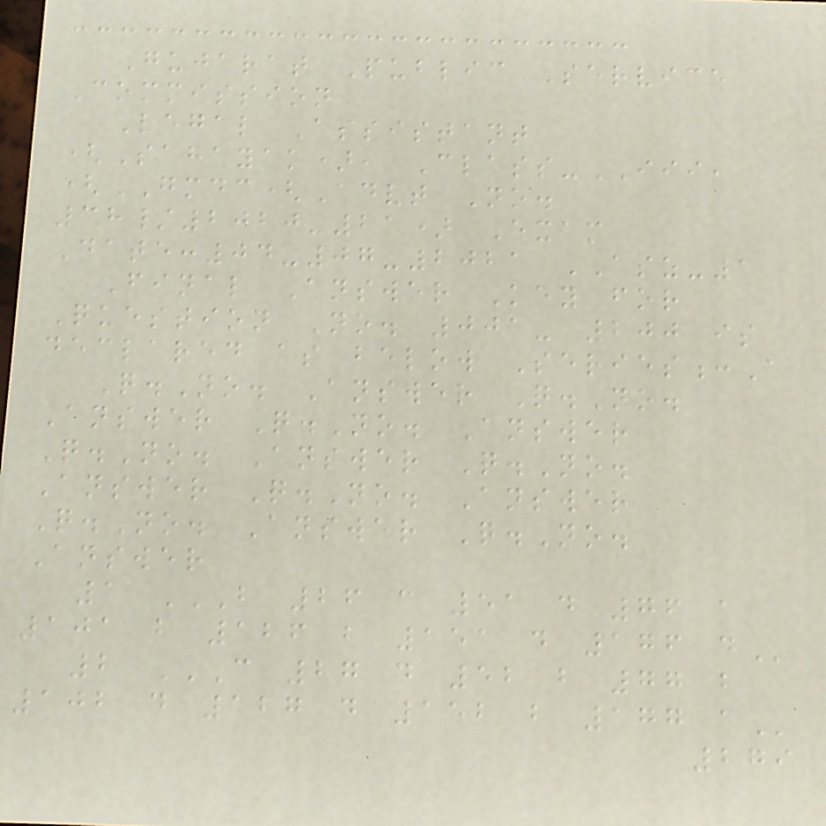Gujarat Public Service
Commission
Legal Assistant
(Sahayak), Class-III,
(GMDC(Advt No.
38/2020-21) Exam
Date:04-07-2021 ASZ-1
Final Answer Key for
Question No. 001- 200 is
declared as below Series:A
Q.No. Answer Q.No.
Answer Q.No. Answer
Q.No. Answer Q.No.
Answer Q.No. Answer
Q.No. Answer Q.No.
Answer
1 B 26 C 51 D 76 A
101 B 126 B 151 D 176 D
2 C 27 D 52 B 77 B
102 D 127 D 152 B 177 A
279
